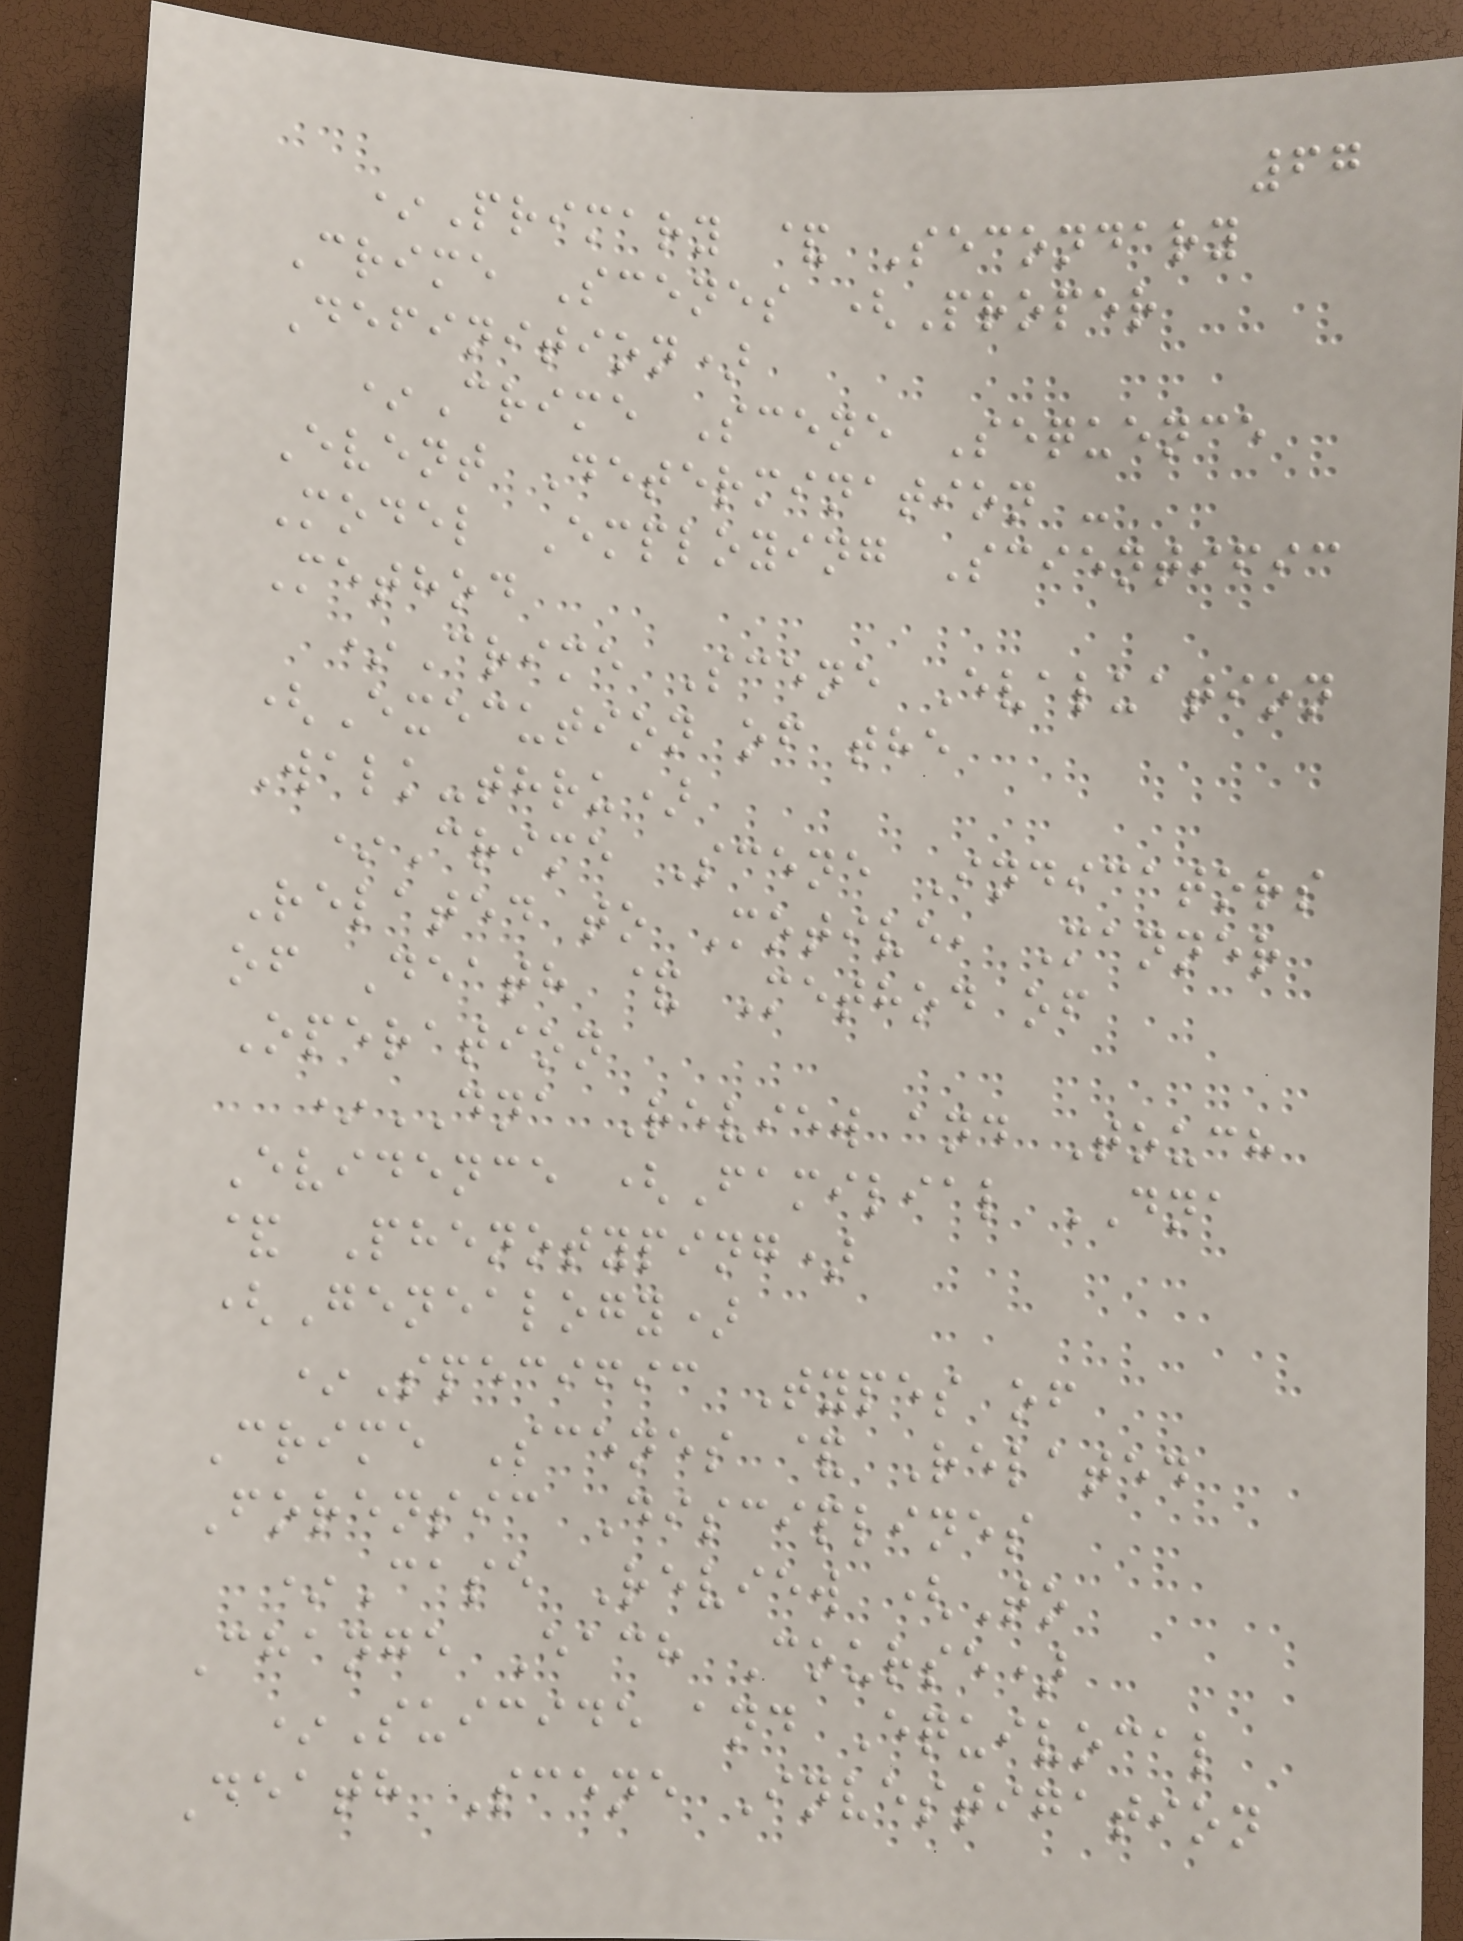67
*Primary & Secondary
Crime Scenes (Proper
Definition)
*Crime Scene Sequence
Event Determination -
Model Employing Scientific
Method
*Crime Scene Evaluation
(Execution of the
Walk-thru)
*Crime Scene Indicators
Related to Motive, Manner
of Death & Method of
Operation
*DNA Review and Touch
Evidence (Familial DNA
& Phenotyping)
(Genealogy)
*Specific Types of
Crime Scenes & Related
Forensic Disciplines
*Case Review (To
Change Each Course)
*Suicide and Equivocal
Death Scene Investigation
